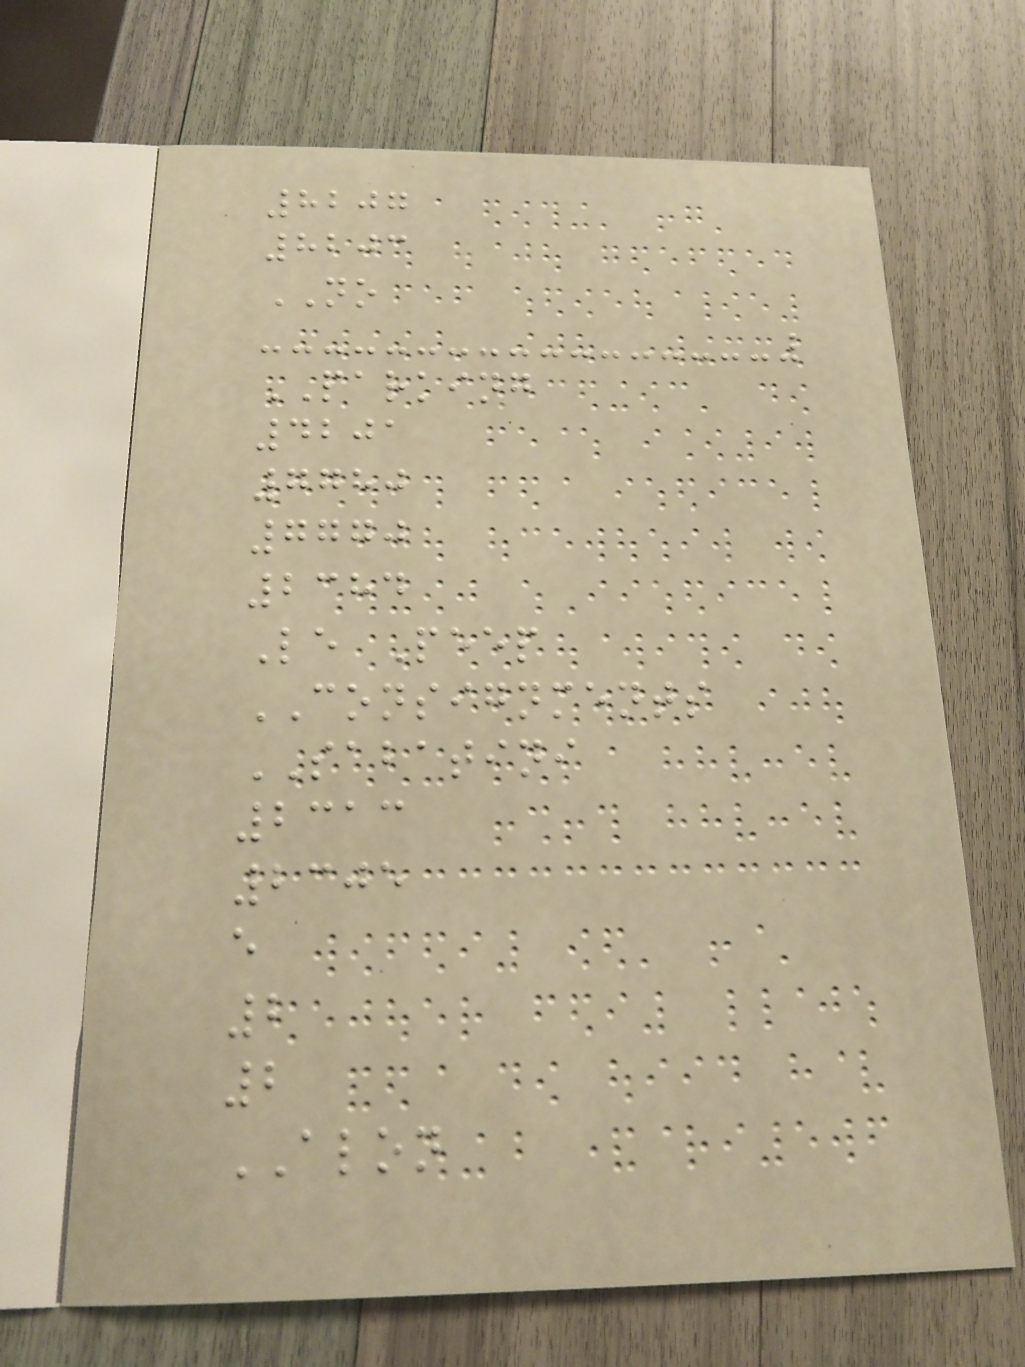8207
8203
NO
PARKING
4201
7780
7770
2384
Le Peep
CONSIGNMENTS
SABATINI
2313
2305
e
2
2
ALON
